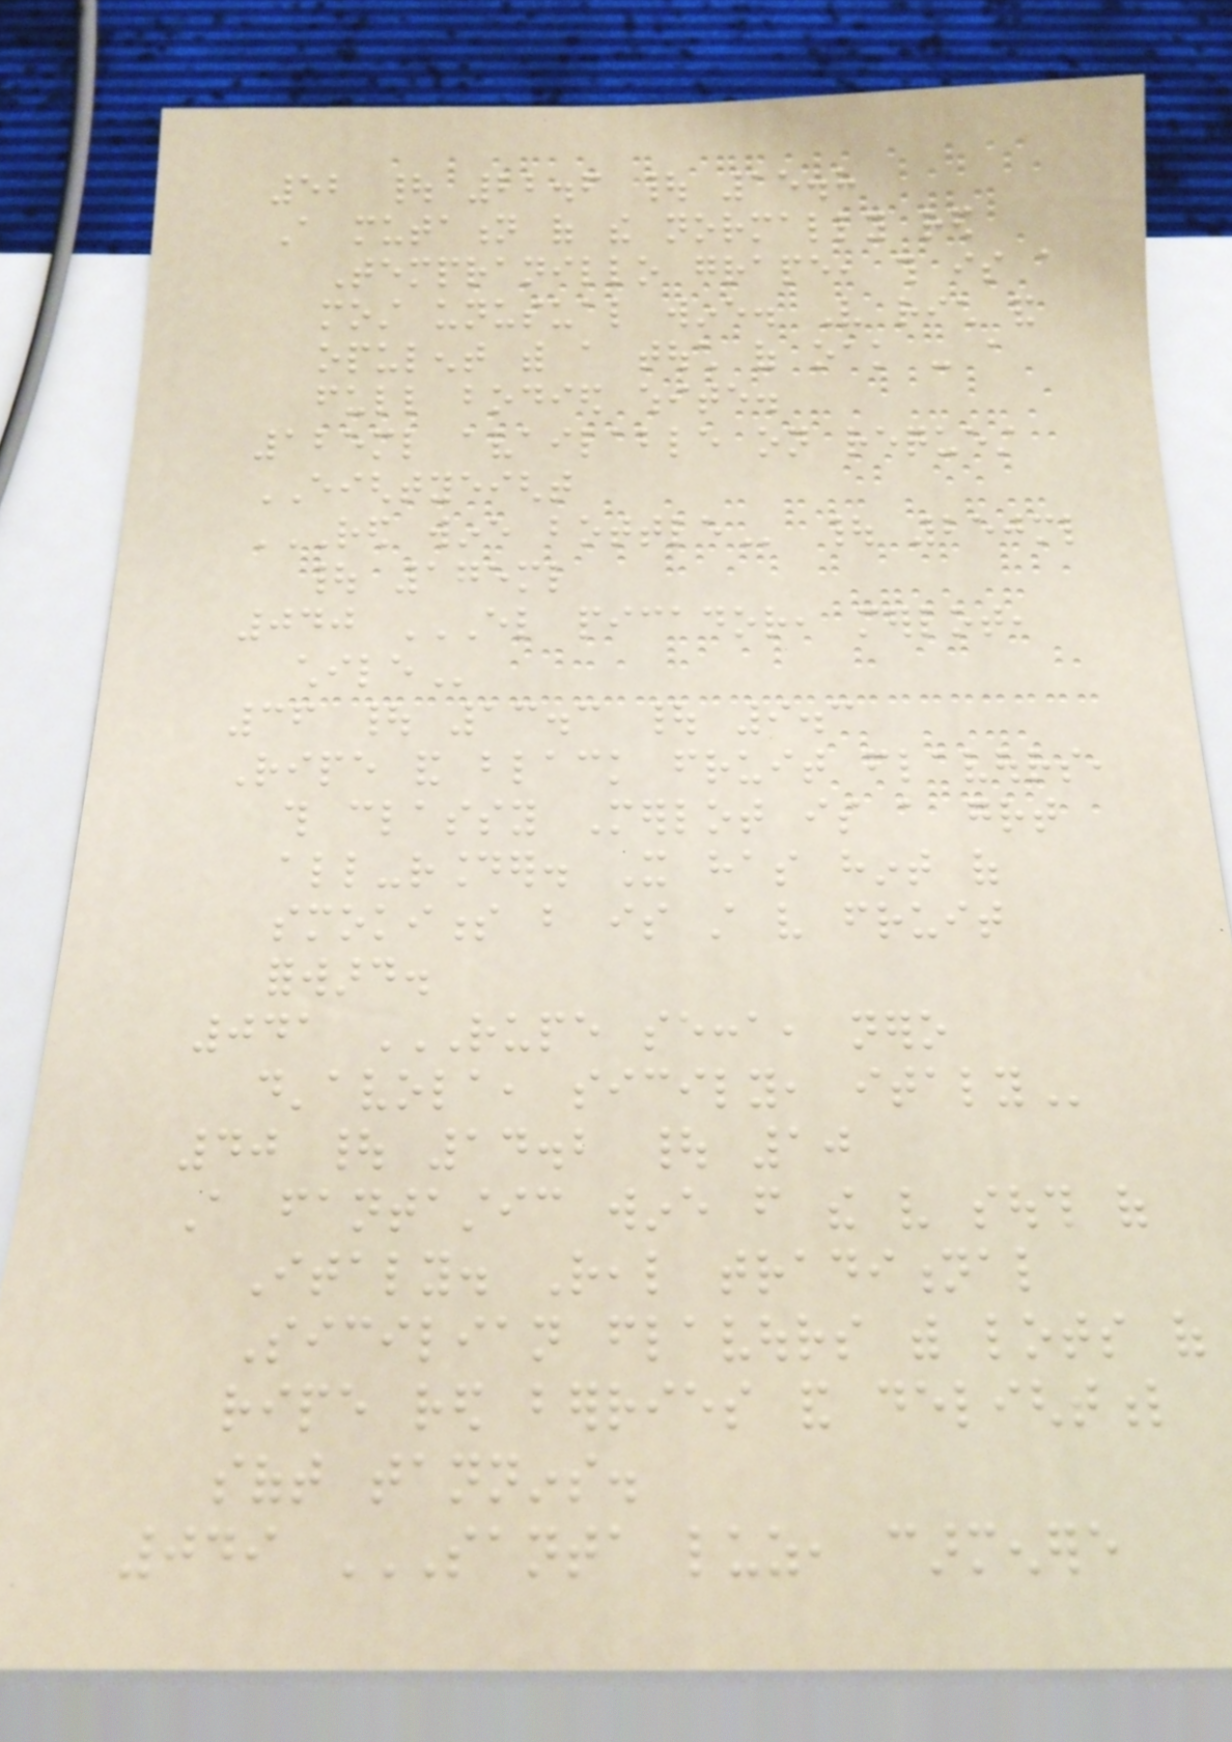52 | 22.6 | 15.8
A mutation of the normally red
Tempranillo grape, this is a
most unusual wine. Very rich and
opulent with a touch of oak - a
full bodied white.
125ml available on request
EIGHTYEIGHT
RED WINE BOTTLE | 250ml
| 175ml
040 EL PICADOR, MERLOT,
CHILE
36 | 13.3 | 9.3
Ripe and black fruit flavours,
this classy Merlot is a great
all-rounder. It has hint of
smokiness but is still very fruit
forward.
041 RUPE SECCA, NERO
D'AVOLA, SICILY, ITALY
40 | 14.2 | 10
A fantastic wine from the very south of
Italy. Real traditional
Sicilian flavours with lots of
ripe red berries and delightful
soft tannins.
049 SANTA LUZ, CARMENERE
